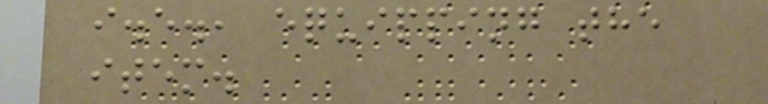i.e., equipping the
item.
